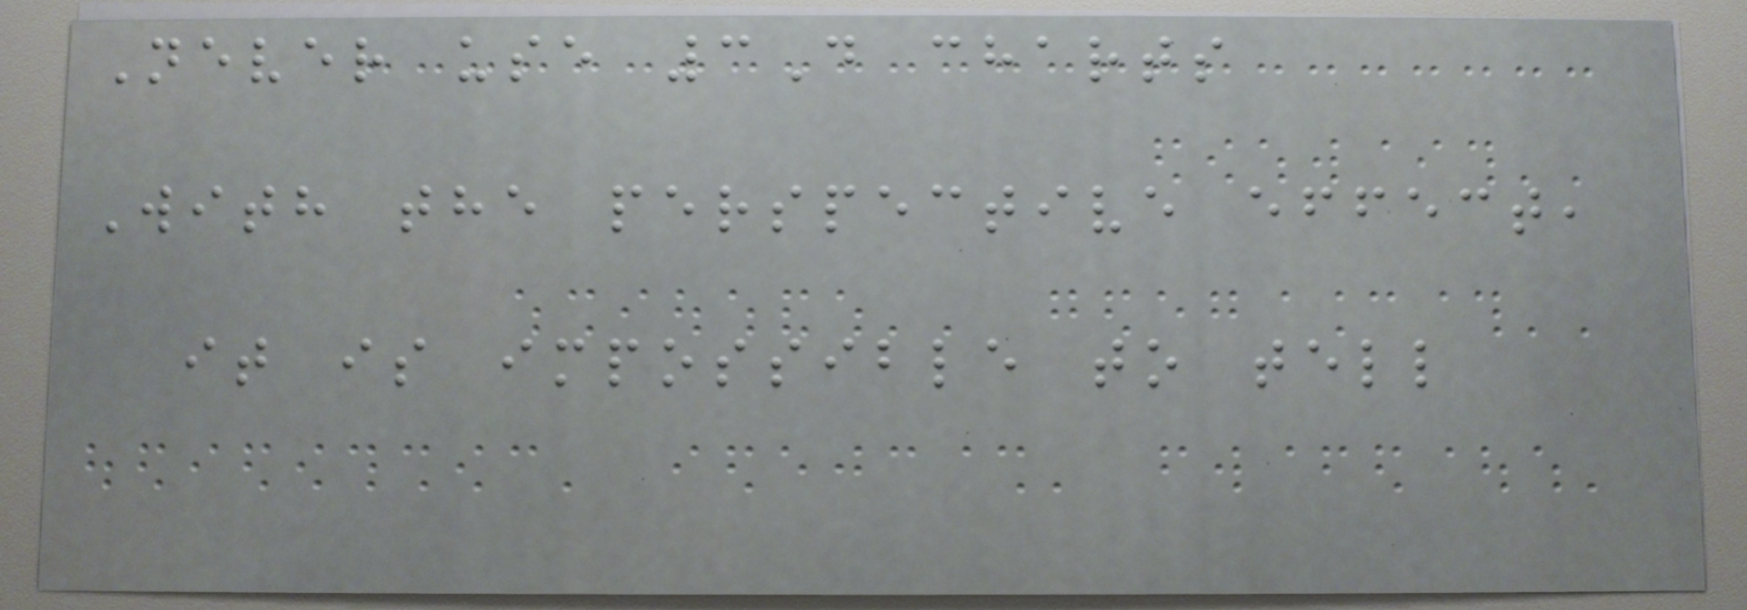Never use 3D charts
With the perspective effect,
it is impossible to tell
